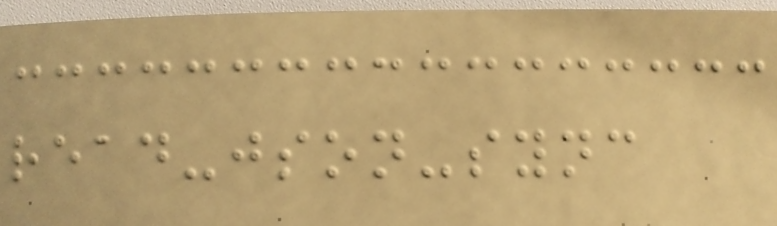read-json-sync
